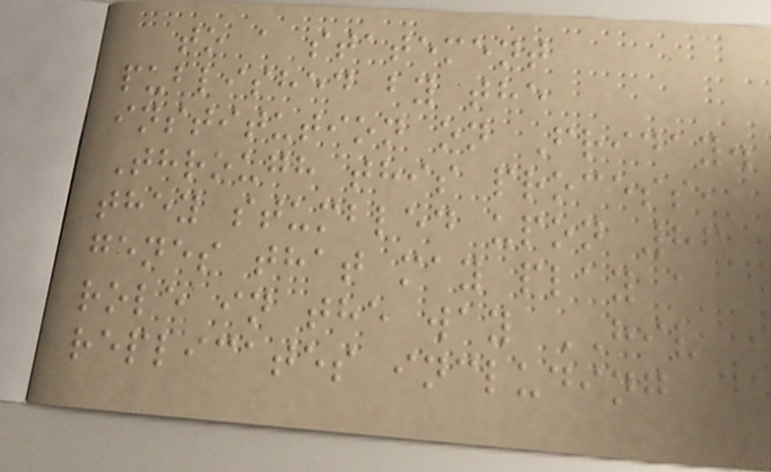to a statement
published by the
institution on Friday.
Through this process,
they stumbled upon 86
genes that may play a
role in the way HIV
replicates including
